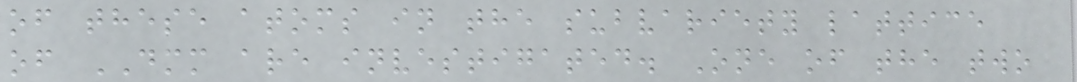of these atoms in the subvariety lattice
of DMM are investigated. One of the two
